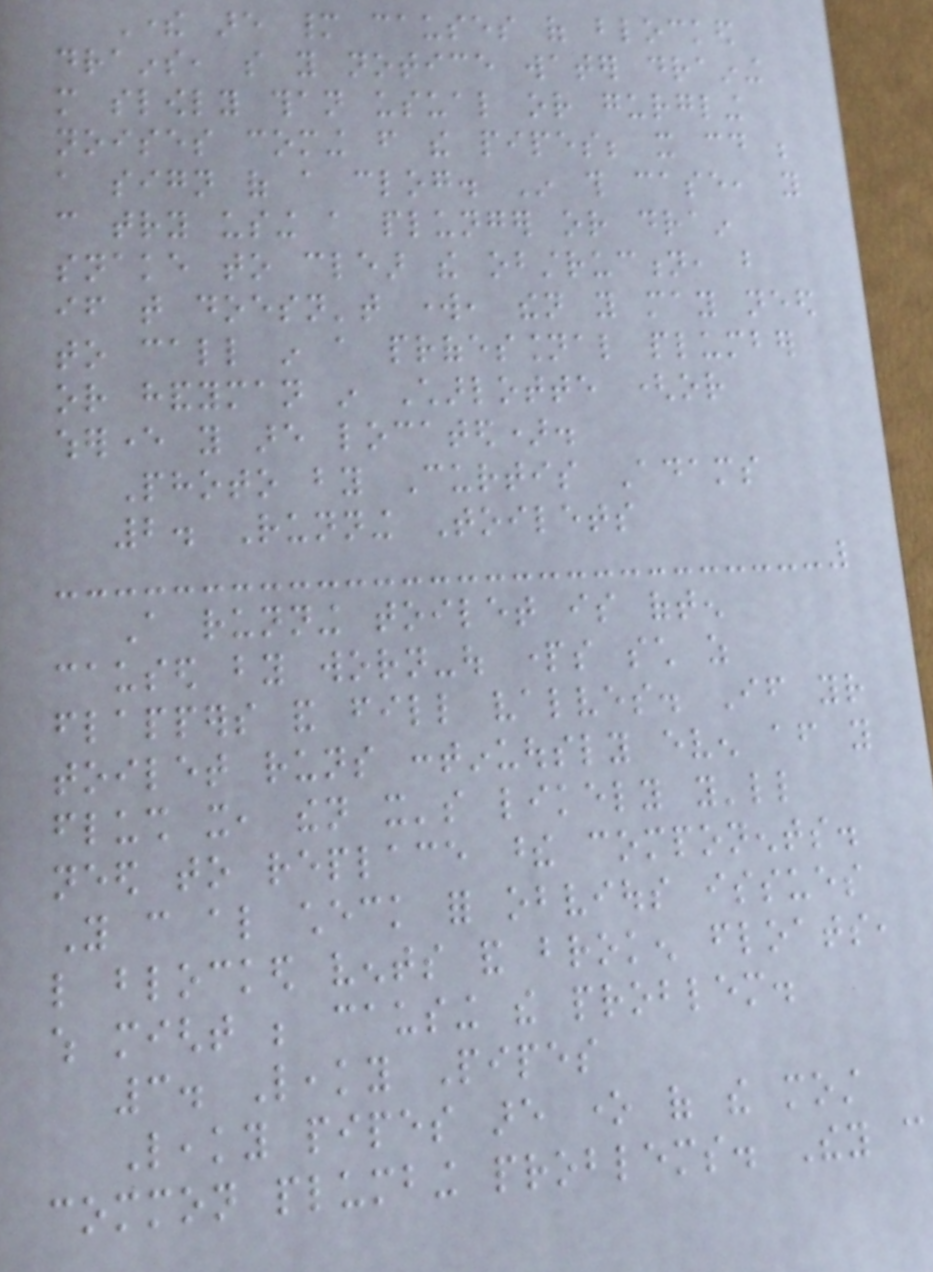There are many causes of blocked
drains, so you notice water draining
more slowly than usual or gurgling
noises coming from the pipes; it could be
a sign of a clog. In this case, you
can try using a plunger or drain
snake to clear the obstruction, but
if that doesn't work, then you may need
to call in a professional plumber
or handyman in Charlotte (or
wherever you are located).
Photo by Curtis Adams
2. Running Toilets
A running toilet is often
caused by worn-out parts such as
flappers and fill valves. If your
toilet runs continuously even after you
flush it, then it's likely you'll
need to replace these components.
You can also check for obvious issues
like blocked vents and broken floats,
which might be causing the problem.
3. Leaky Pipes
Leaky pipes are one of the most
common plumbing problems. They can
